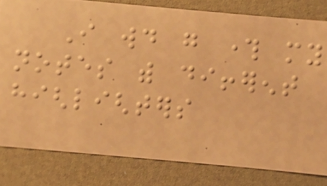I would go through my
notes with different
highlighters
